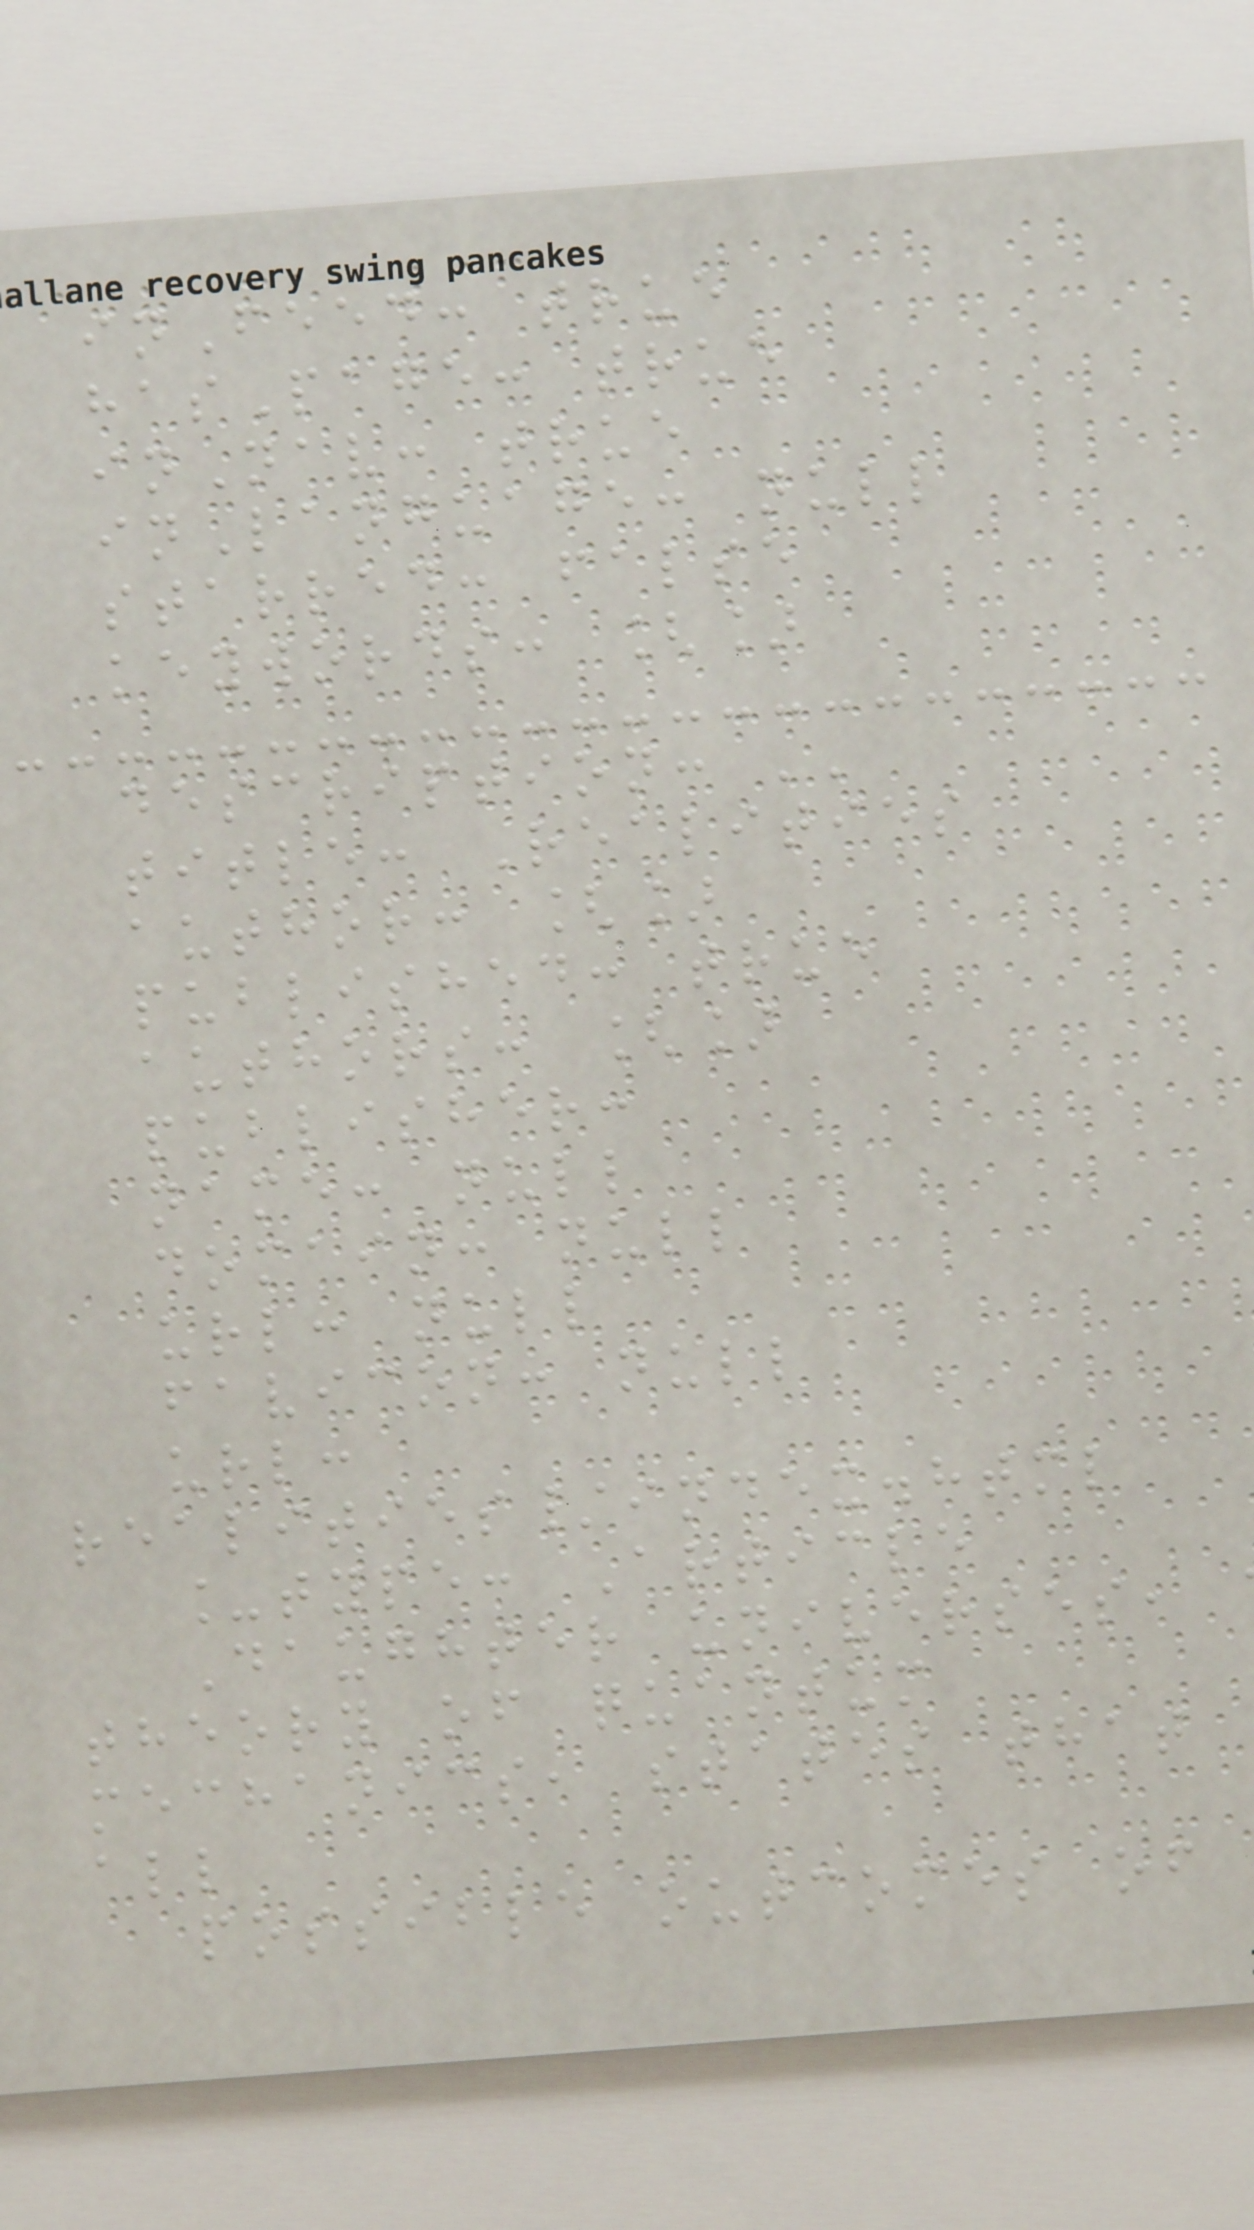inFeed: true
hasPage: true
inNav: true
inLanguage: null
starred: false
keywords: []
description: ''
title: Realities
author: []
published: true
authors: []
publisher:
name: null
domain: null
url: null
favicon: null
url:
realities/index.html
_type: Article
Daughter universes,
theory of quantum
mechanics, states that
all
possible outcomes of
